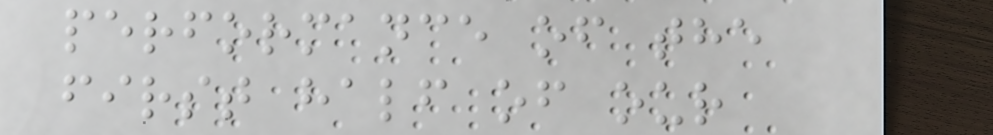performance of the
first half of our
